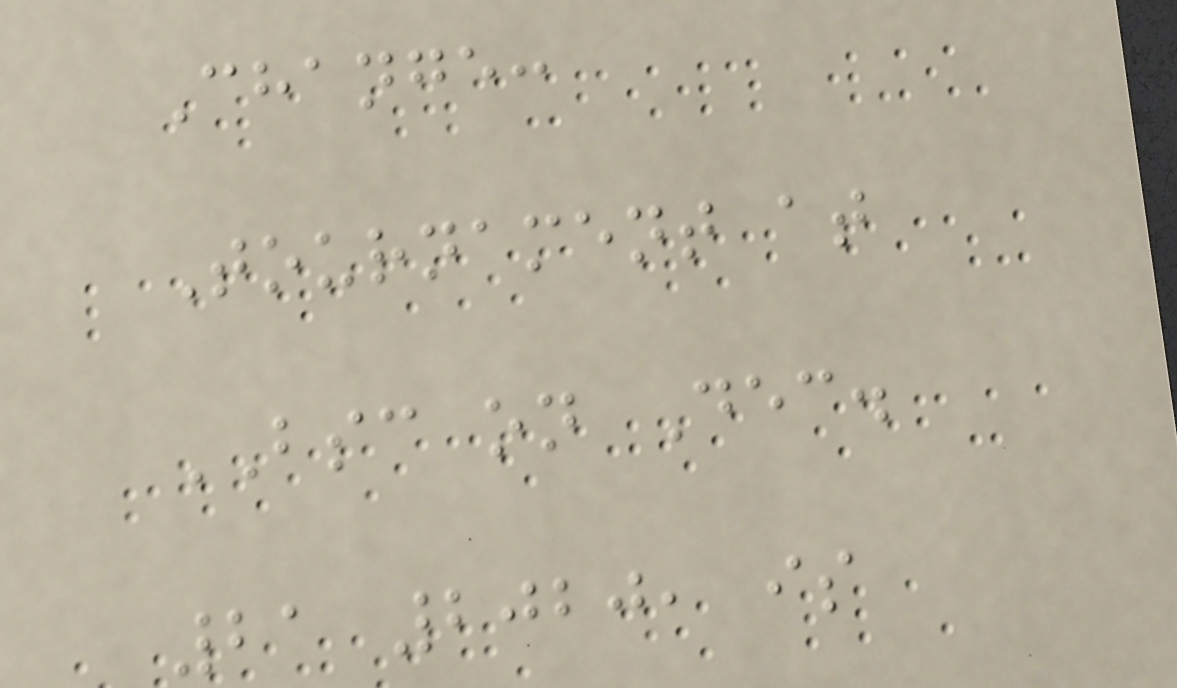Change:
Tournament at
BSC on Dec.
21 2020, is
